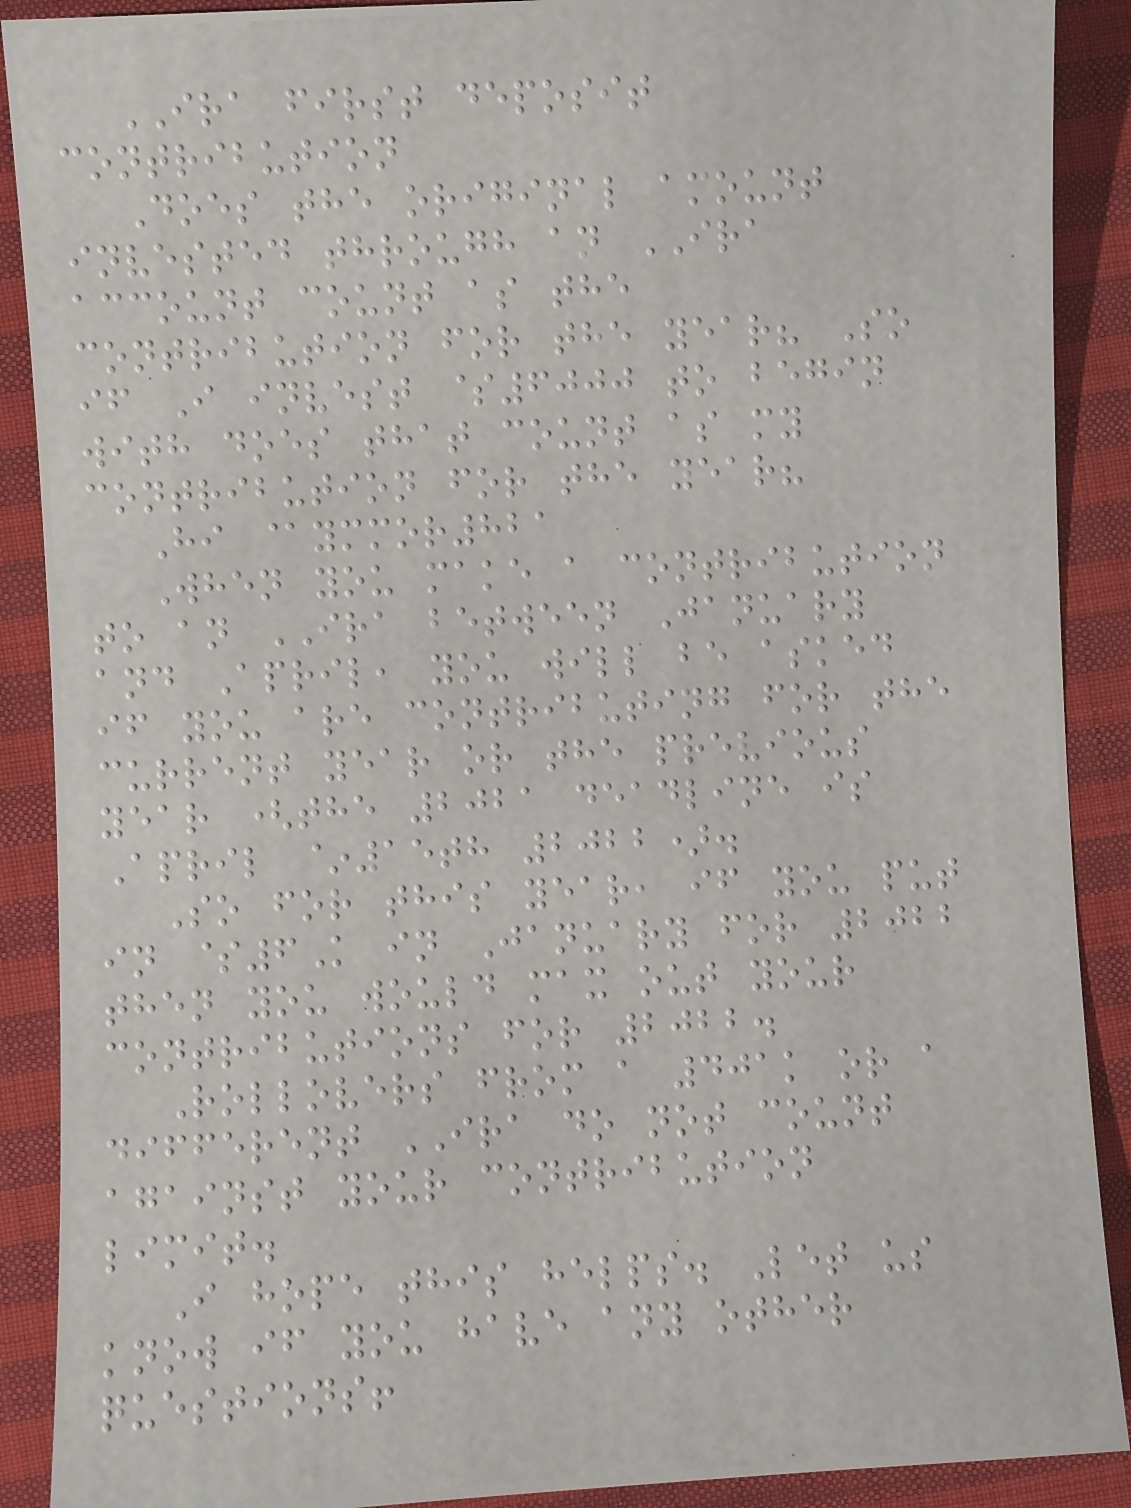IRA first deposit
contribution
Does the original amount
invested through an IRA
account count as the
contribution for the year? So
if I invest $6000 to begin
with does that count as my
contribution for the year?
Hi @ymmor821
When you make a contribution
to an IRA between January
and April, you will be asked
if you are contributing for the
current year or the previous
year (the 2021 deadline is
April ~15th 2022).
So for this year, if you put
in $6K in January for 2022
then you would max out your
contributions for 2022.
Rollovers from a 401k or a
different IRA do not count
against your contribution
limit.
I hope this helps. Let us
know if you have any other
questions!
